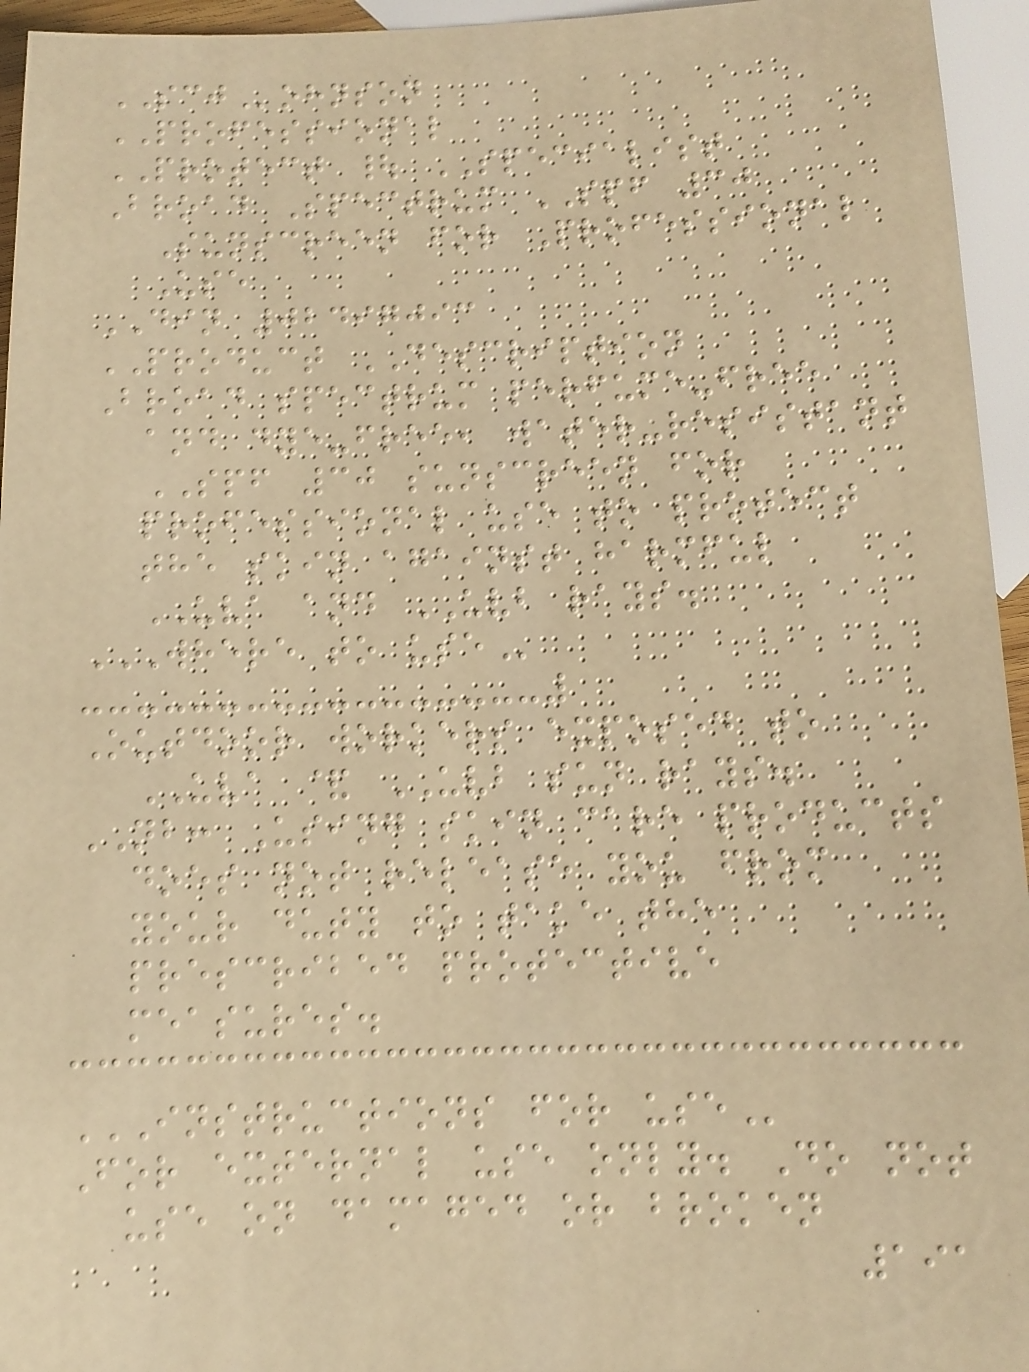SCJohnson
PROFESSIONAL
PROTECT | SPECIALIST
Broad Spectrum SPF 30
Sunscreen for Professional
Use
DIN 02497093
PRODUCT DESCRIPTION
Broad spectrum perfume-free
and dye-free, water-resistant
SPF 30 sunscreen for
professional use to protect
the skin against harmful
UVA and UVB rays.
WHERE TO USE
Outdoor workers exposed to
UVA & UVB sun rays.
NB: Using skin care products
does not release you from
your duty to take the
prescribed protective
measures.
INSTRUCTIONS FOR USE
For external use only. Do not
use on damaged or broken
191
